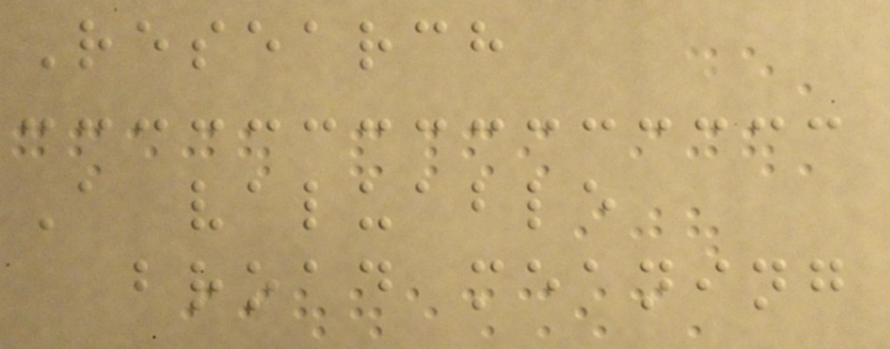Research
A valuable
broad meaning
